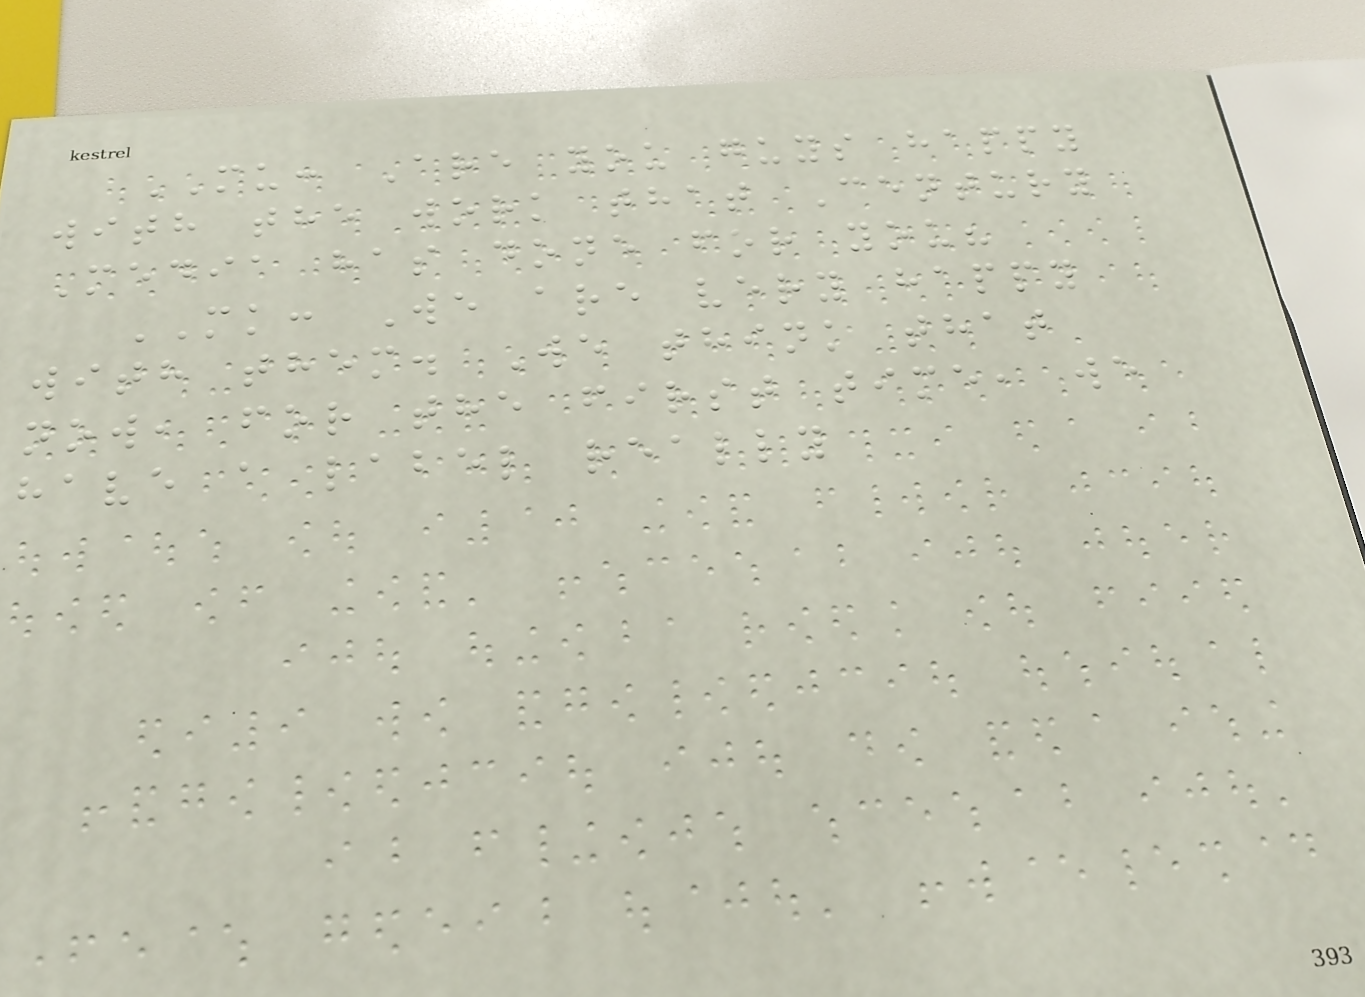MU: Are you guys happy
with the work that Century
Media has done for you?
MK: We are very happy
with them. We think that
now, for the first time, we
have a label really
